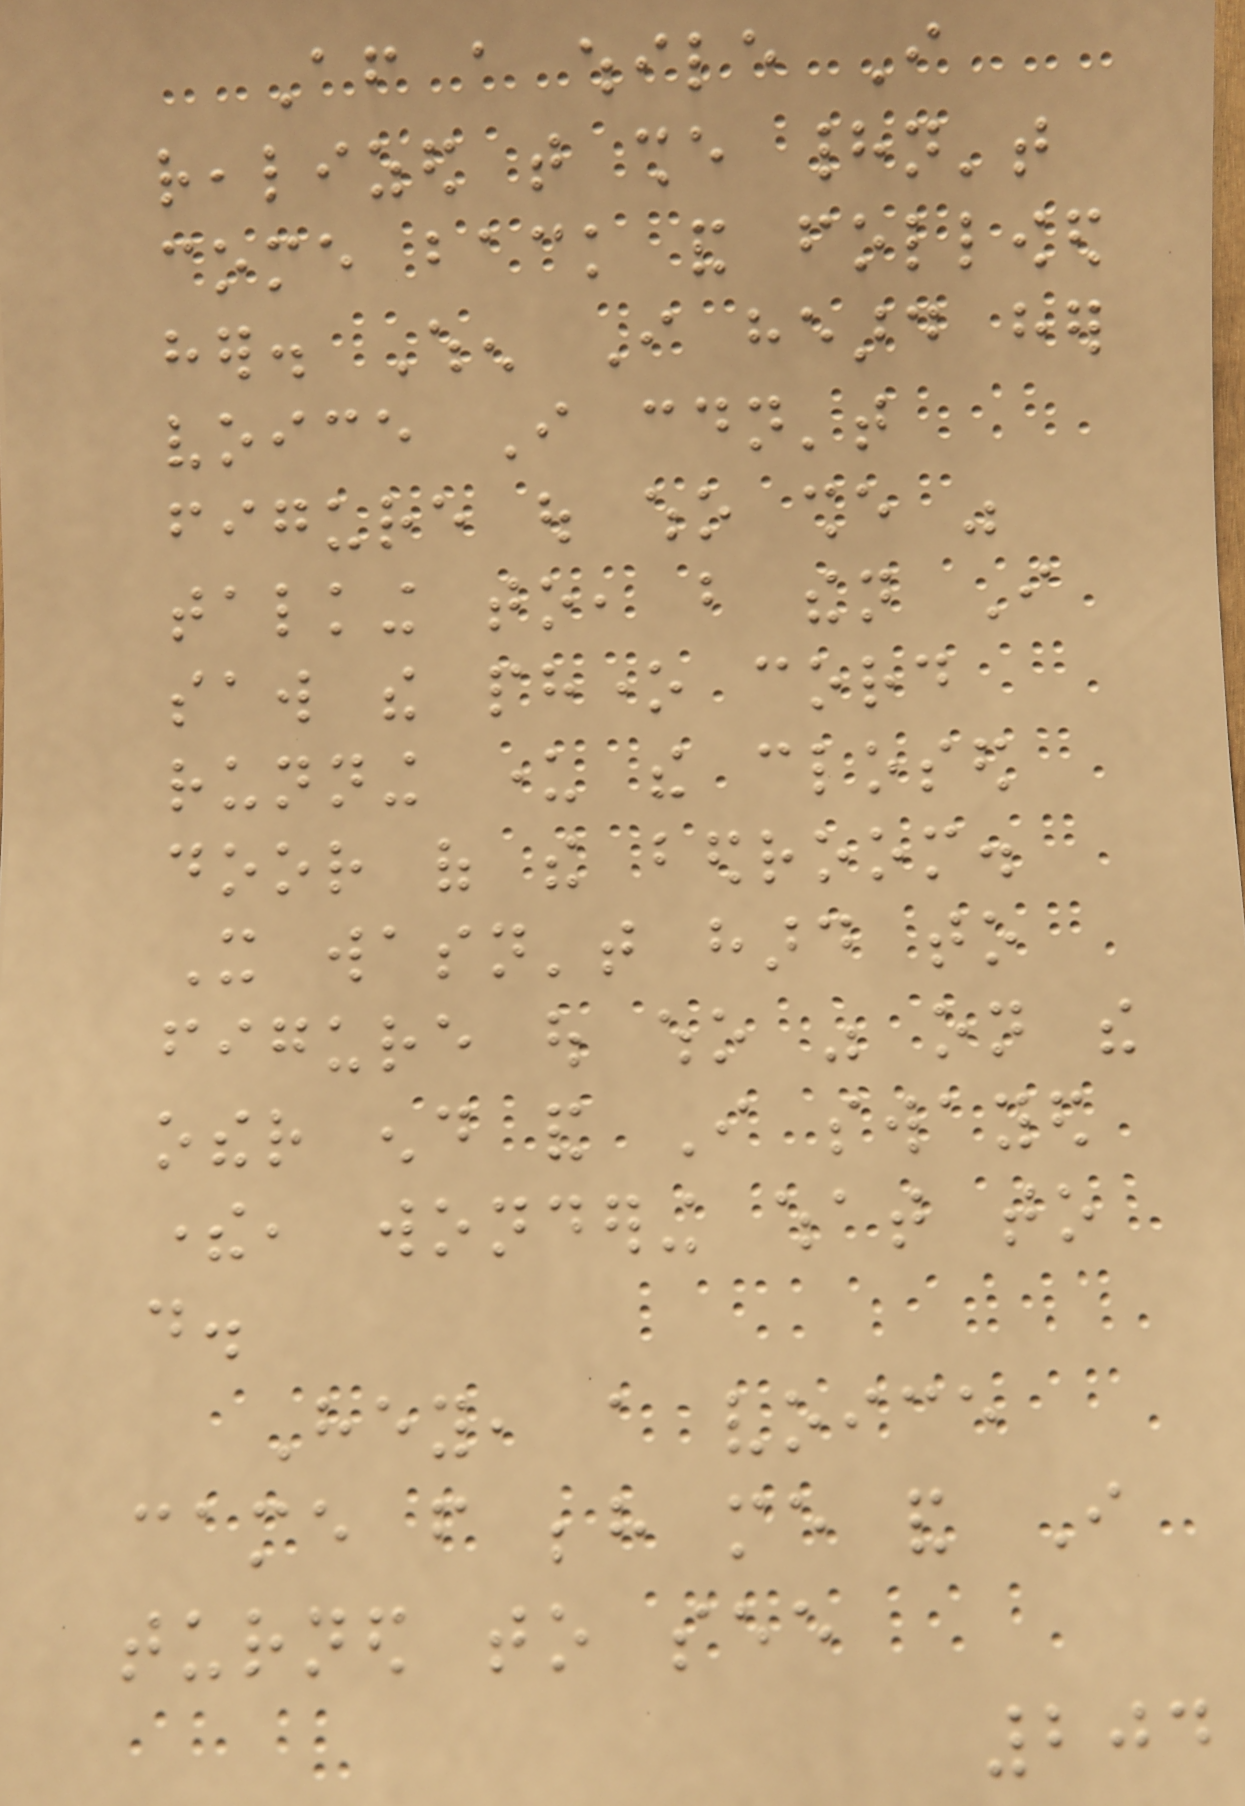After a while I
realized that she hadn't
come back and followed
her. When I heard her
voice I couldn't
figure out who she was
talking to, but then I
saw the phone cord
running under the closed
door of the bedroom.
It wasn't hard to
figure out who was on the
other end and I swayed
there, wondering what to
do.
Hey, a voice
came from behind me and I
turned to see
204
